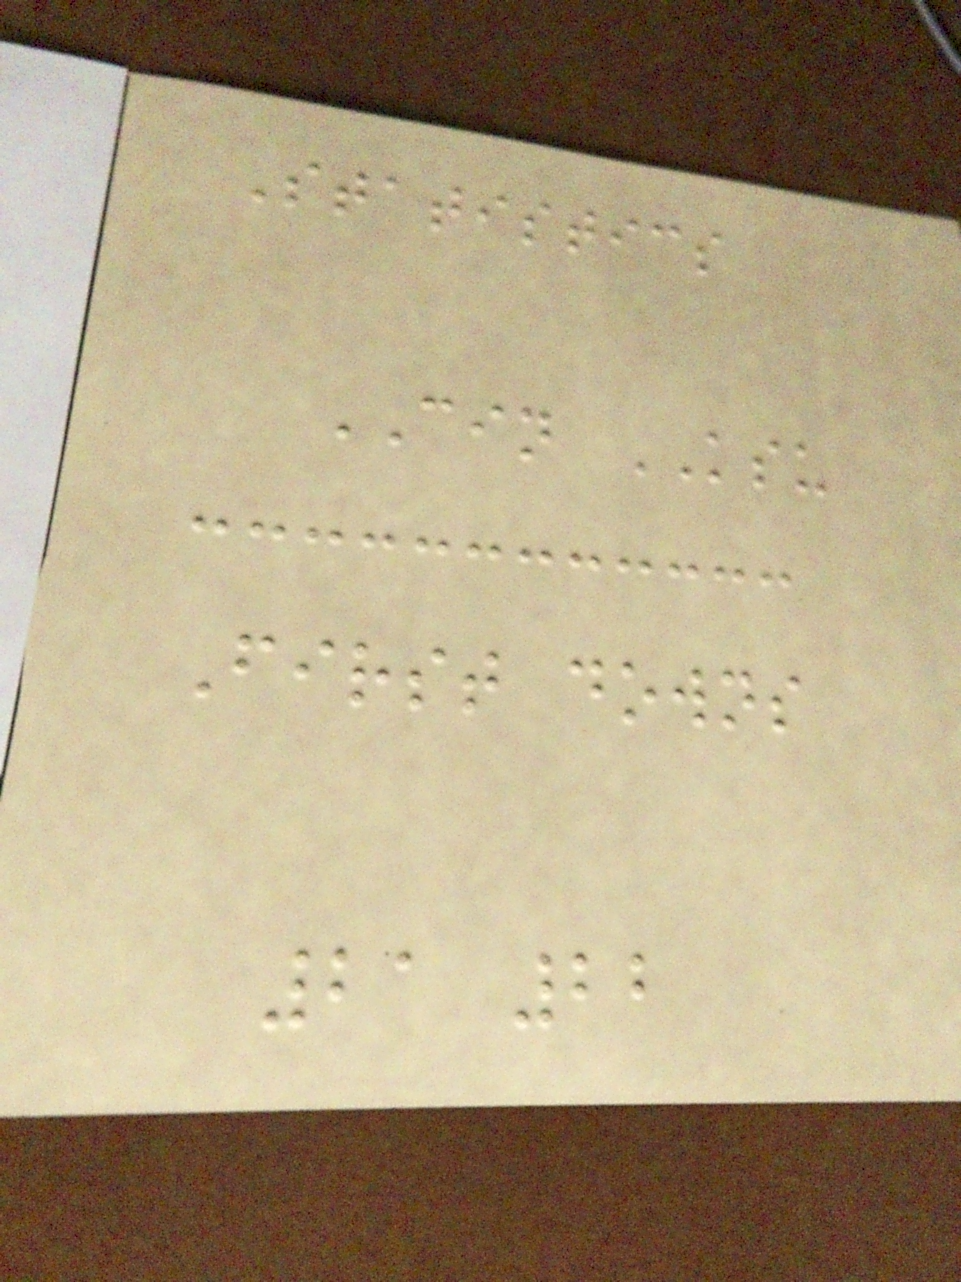Statistics
CIN KSU
First downs
21 22
